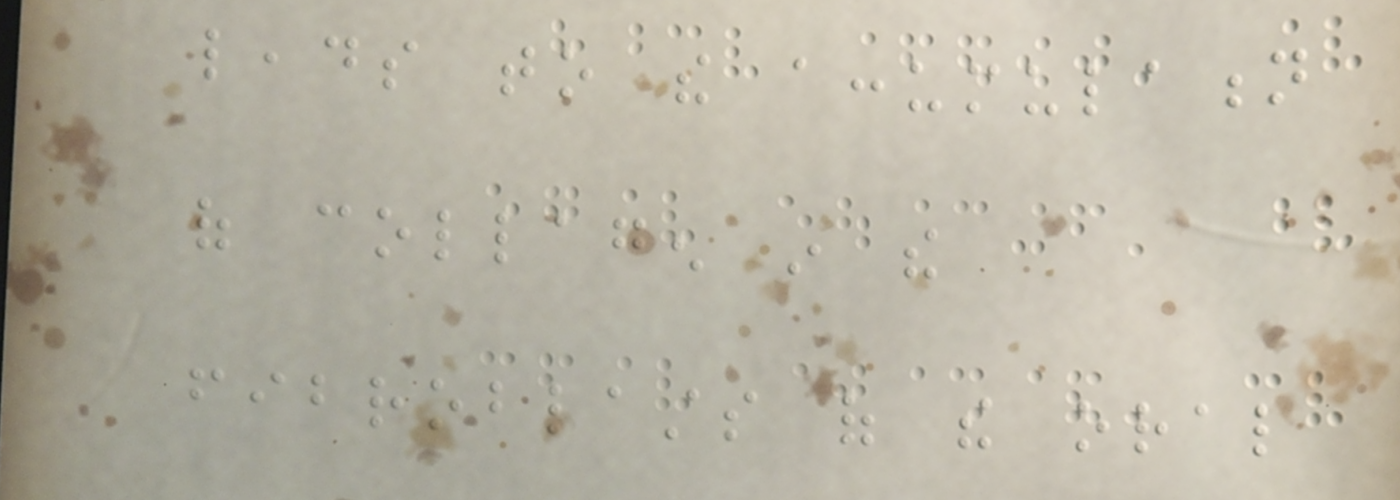leads to the accumulation
of collagen in the
fibroblasts of the oral
